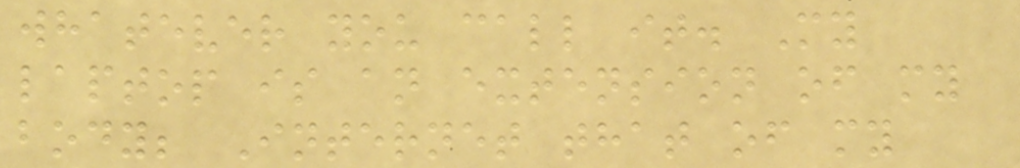whatever you call it. My
laptop is an extension of my
body; Internet that of my
